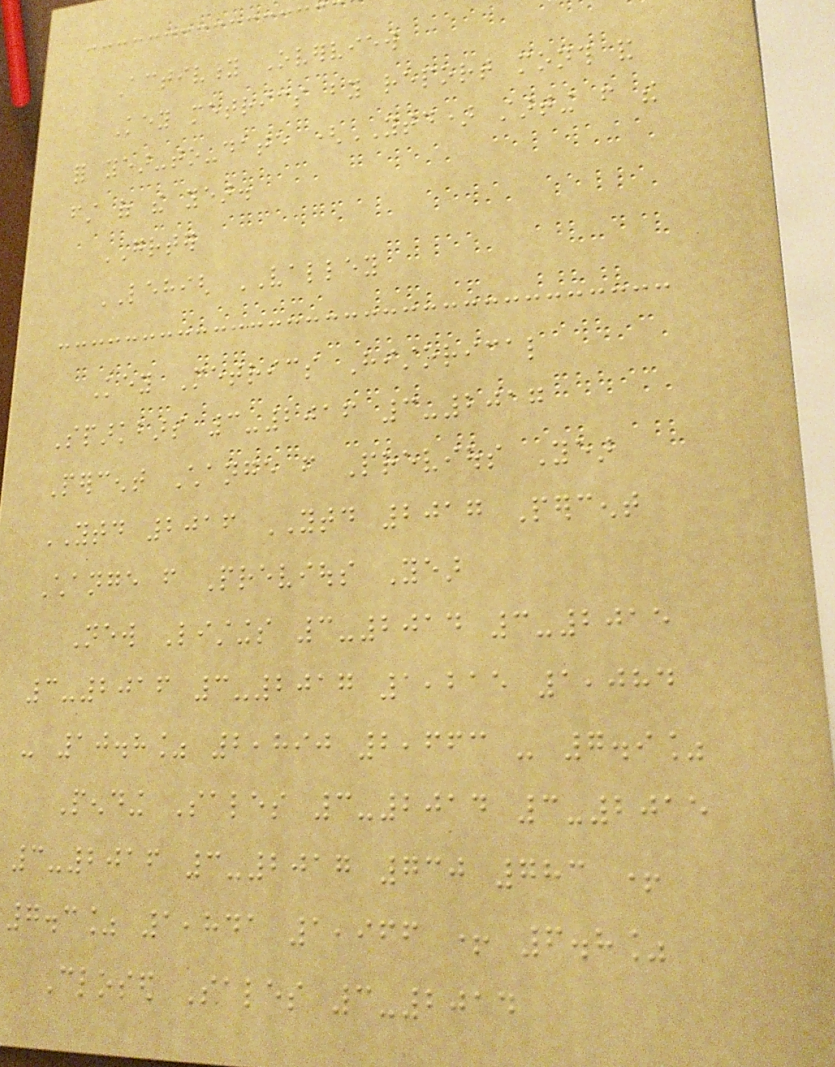Activity Overview
Key metrics by report month and
for year-to-date (YTD) starting from the
first of the year.
GREATER
LEHIGH VALLEY
Key Metrics Historical
Sparkbars 3-2016 3-2017
Percent Change from Previous Year
YTD 2016 YTD 2017 Percent
Change from Previous Year
New Listings 3-2014 3-2015
3-2016 3-2017 1,215 1,084
- 10.8% 2,890 2,663 - 7.9%
Pending Sales 3-2014 3-2015
3-2016 3-2017 730 783 +
7.3% 1,841 1,966 + 6.8%
Closed Sales 3-2014
